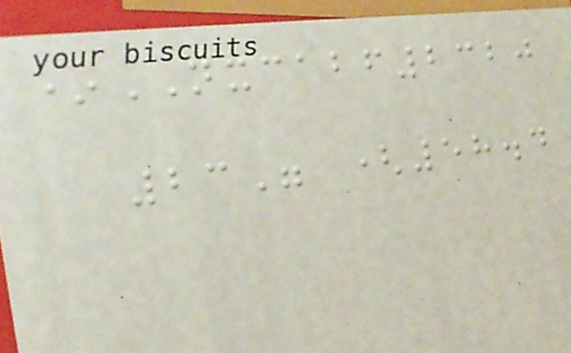*NXCABF2320
23" (58.4
